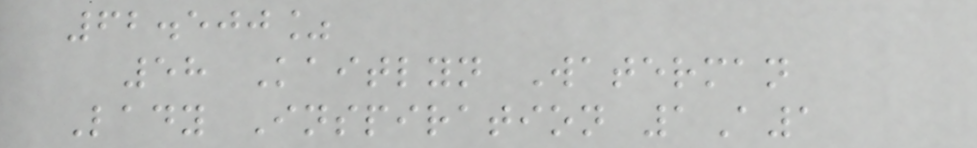62.500%
58 Kaitlyn Waterman
Lady Inspiration 1A1
